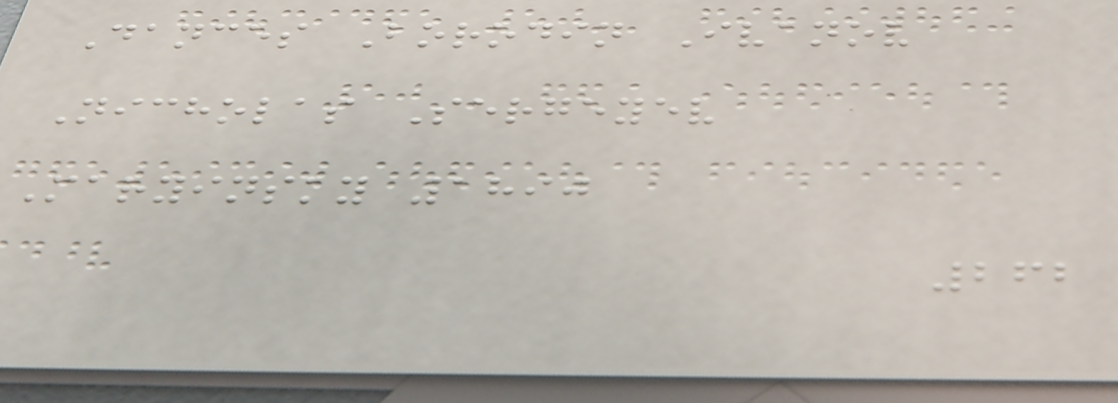Dances Borodin Ivanov
Nicholas Sergeyev
Maryinsky 1890
262
